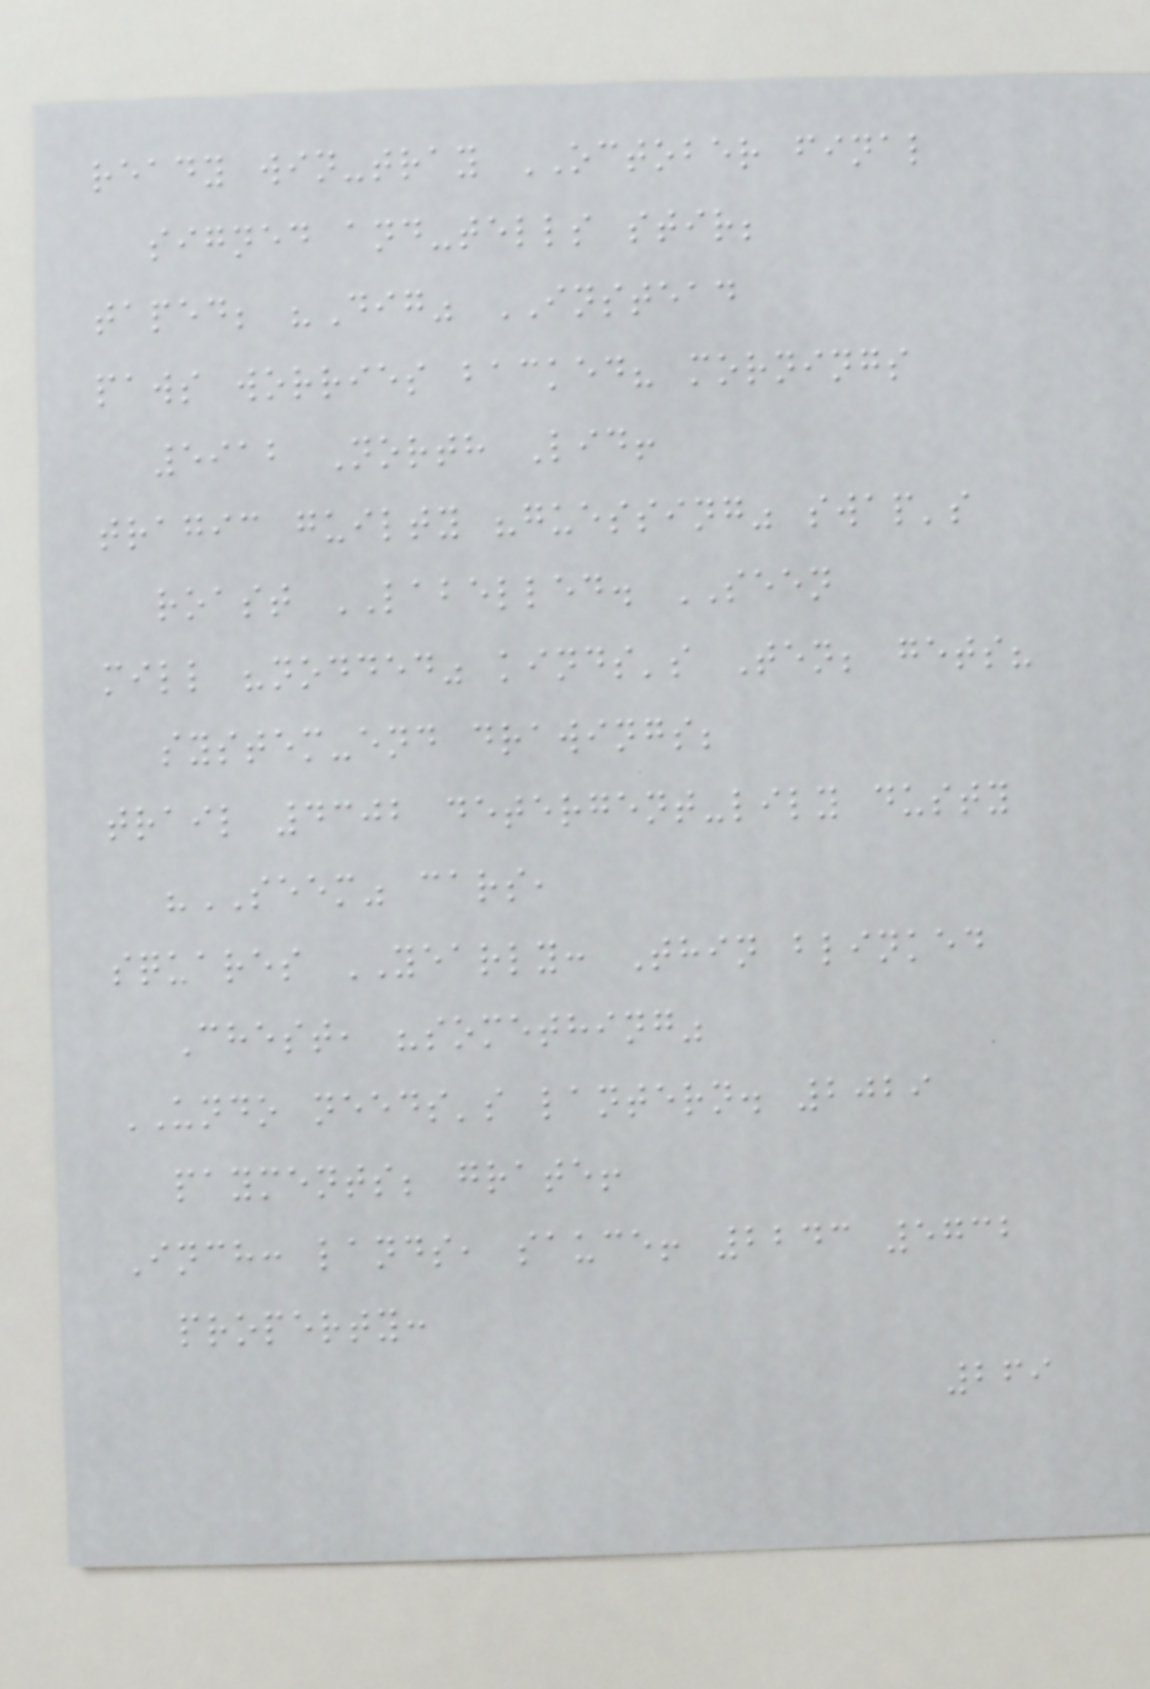ready win-tray OCTOBER final
signed and-tells stir;
taped; "Dig" INSTEAD
paws worries backed? mornings
5912 North Lid!
tragic guilty "guessing" swap's
roast LABELLED. SEEN
mill "nodded" kinds's Ten; gets?
system-end drawings;
trail 4302 detergent-lily dusty
"SEEM" cars,
squares YEARLY: Thin blinked
Chest, "something"
UNDO needs's lantern. 2029
payments; grate!
Inch: lands, sauce! 2243 5732
property:
269
